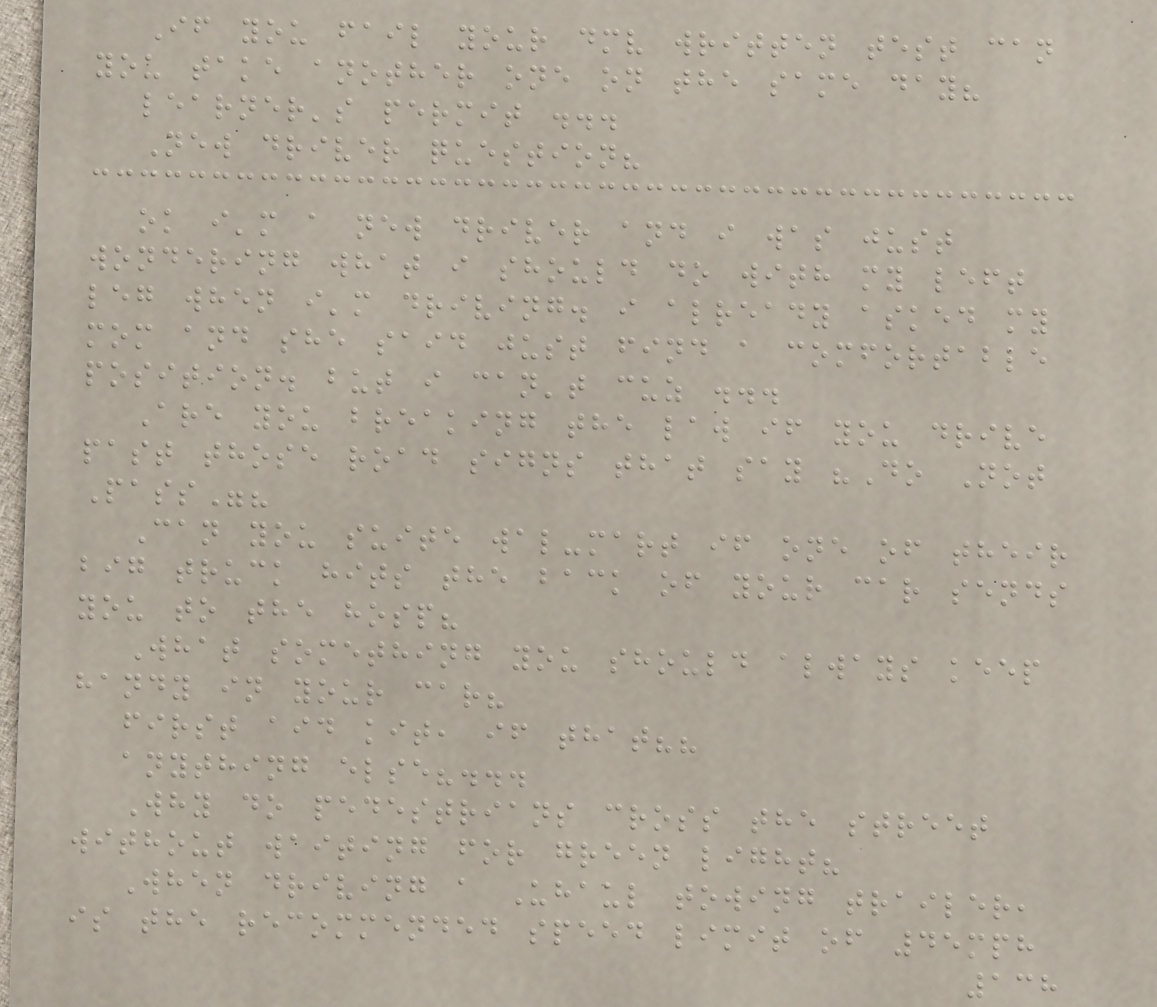If you fail your dmv written test can
you take another one on the same day?
learner's permit ...
New driver question?
ok i'm a new driver and i was just
wondering what i should do with my left
leg when i'm driving. i already asked my
mom and she said just find a comfortable
position. but i can't cuz ...
Are you breaking the law if you drive
past those road signs that say "Do Not
Pass"?
Can you suite wal-mart if one of their
big truck hits the back of your car sends
you to the hosp?
What something you should always keep
handy in your car?
first aid kit, if that??
anything else?...
Why do pedestrians cross the street
without waiting for green light?
When driving a Uhaul towing trailer,
is the recommended speed limit of 45mph
138
